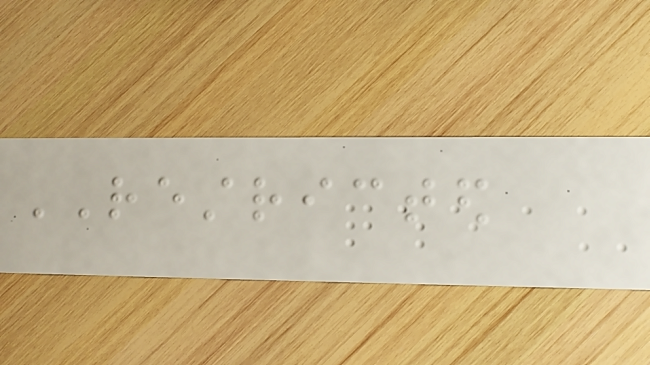RESTRICTED
